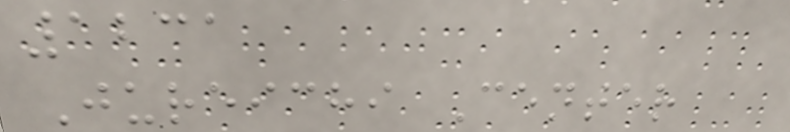1231
Jureichi Center
